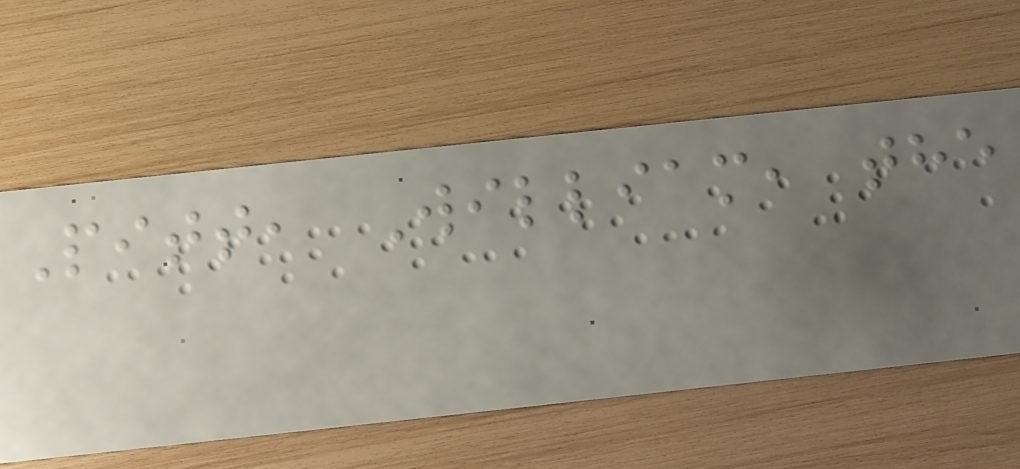Pitt, William, the
